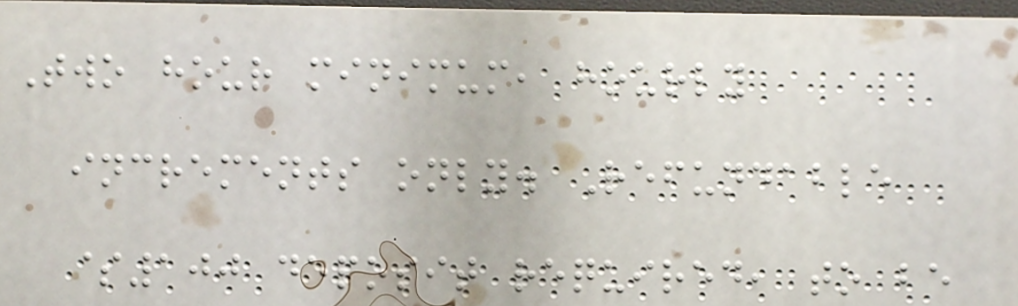Two hour minimum, hourly
increments only. Refundable
$100 deposit required, to be
